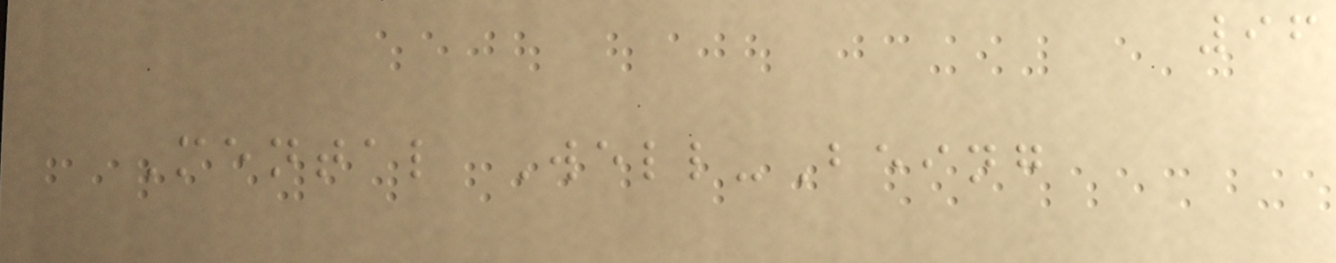96
Mental Well-Being
